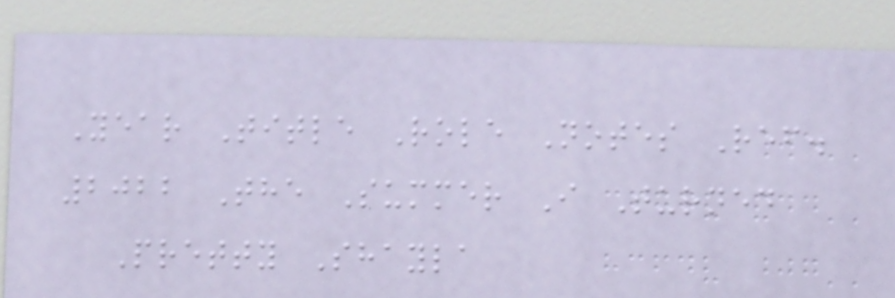Year Title Role Notes Ref.
2022 The Summer I Turned
Pretty Shayla
